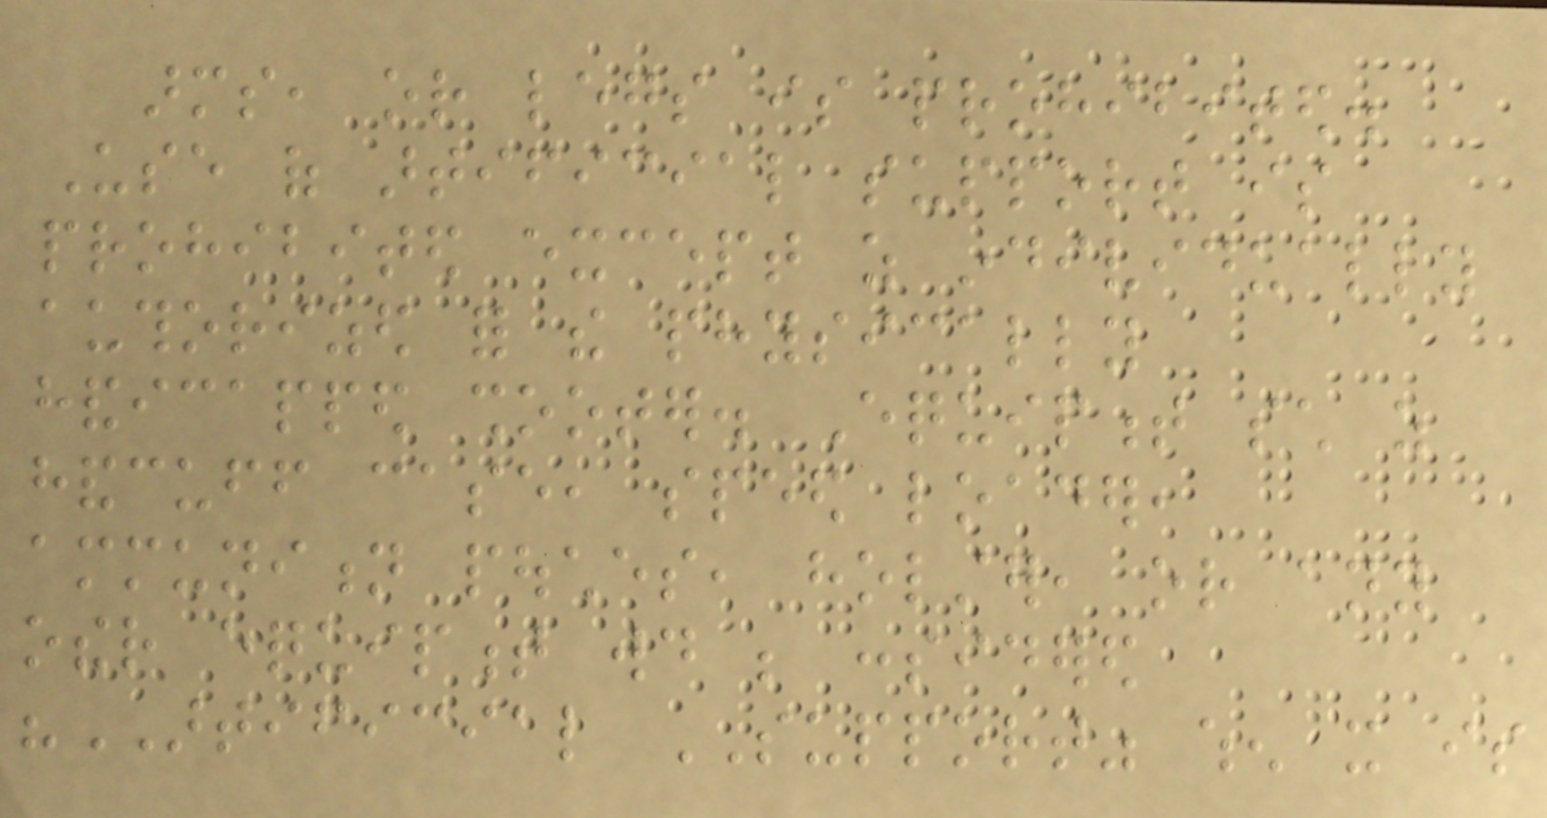arms, or legs is prohibited.
Use of artificial support is
prohibited except as individually
authorized for the physically
handicapped shooter. Equipment such as
handcuff case, speed loader,
ammunition pouches, holster, or any
other equipment would be considered
"ARTIFICIAL SUPPORT" when it is
